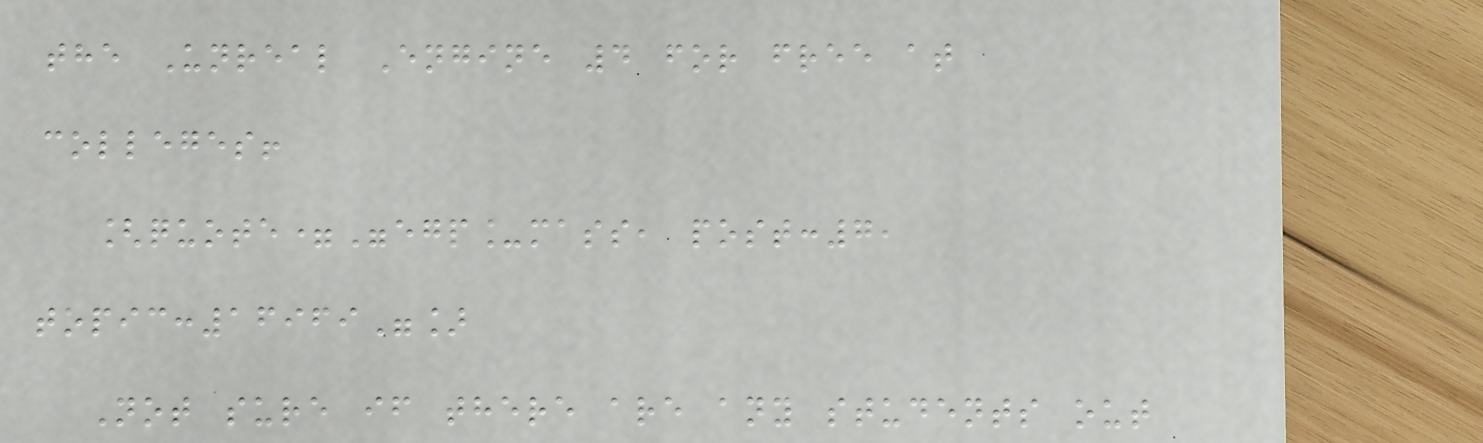the Unreal Engine 4 for free at
colleges!
[quote="egp_mass, post:7,
topic:16969"]
Not sure if there are any students out
